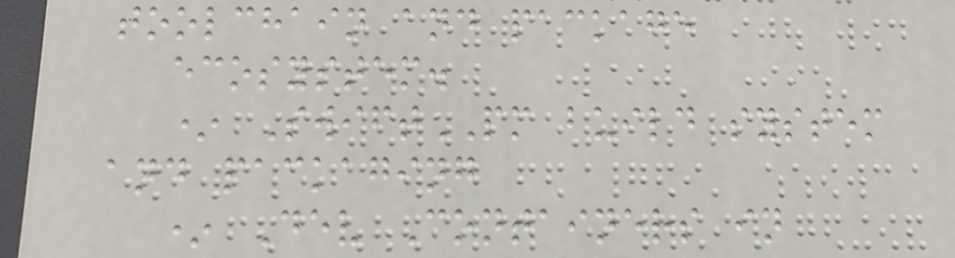toolchain and package
ecosystem.
* SwiftPM build system
and packaging
* Dev Containers in
